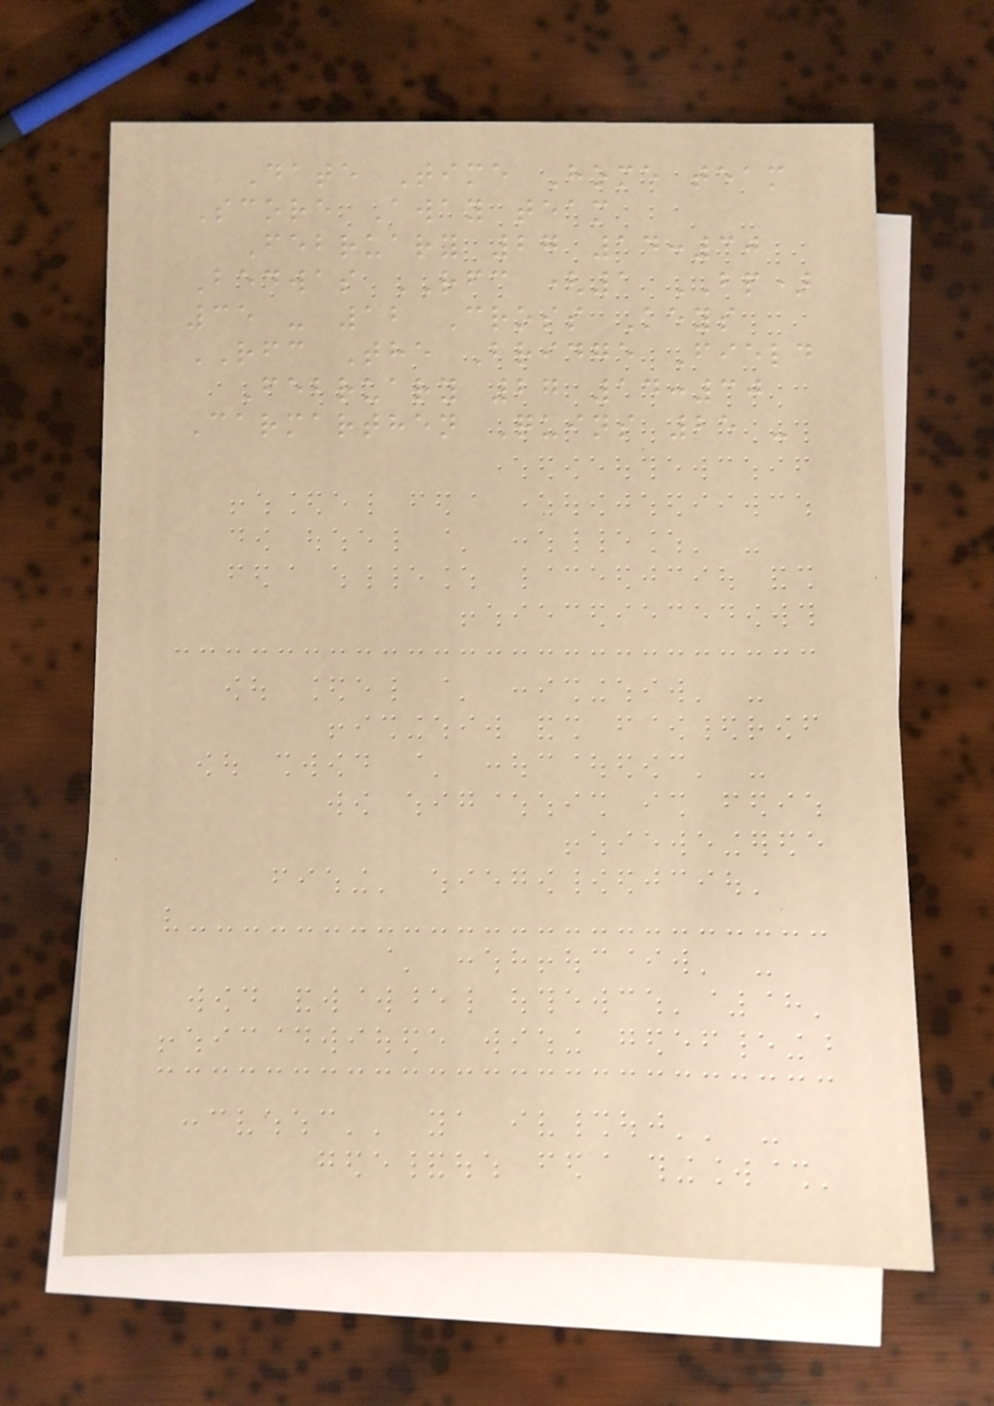Date Time Home team
Score Away team
February 27 14:30
Bedwas RFC (1 BP)
35 - 12 Cross Keys
RFC The Bridge Field
February 27 14:30
Carmarthen Quins 25 -
